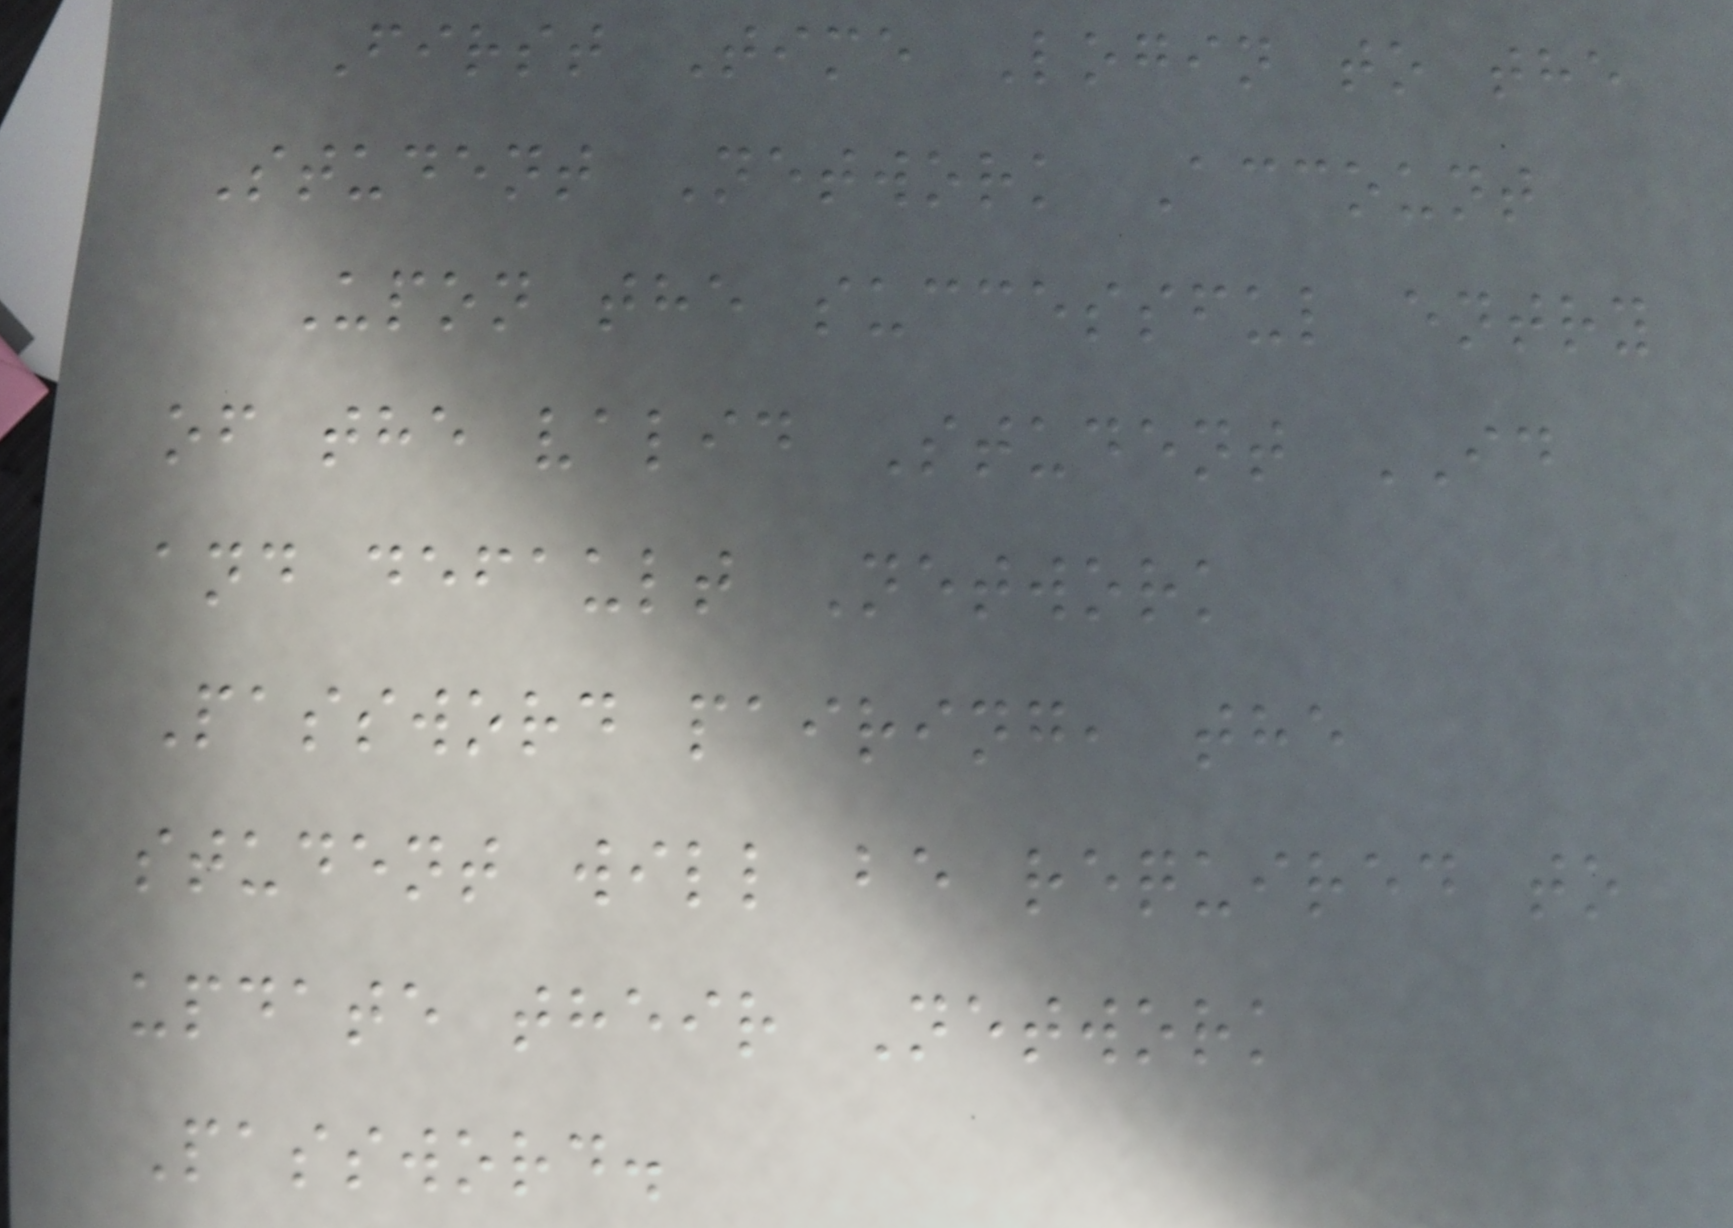First Time Login to the
Student Network Account
Upon the successful entry
of the valid Student ID
and default Network
Password pairing, the
student will be required to
update their Network
Password.
